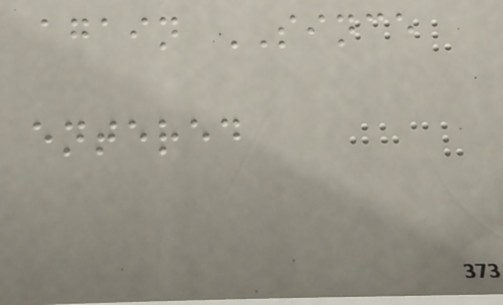again SINCE
entered
